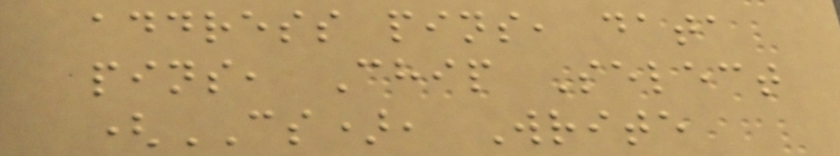address pins, data
pins, Chip Select
(CS), Write
